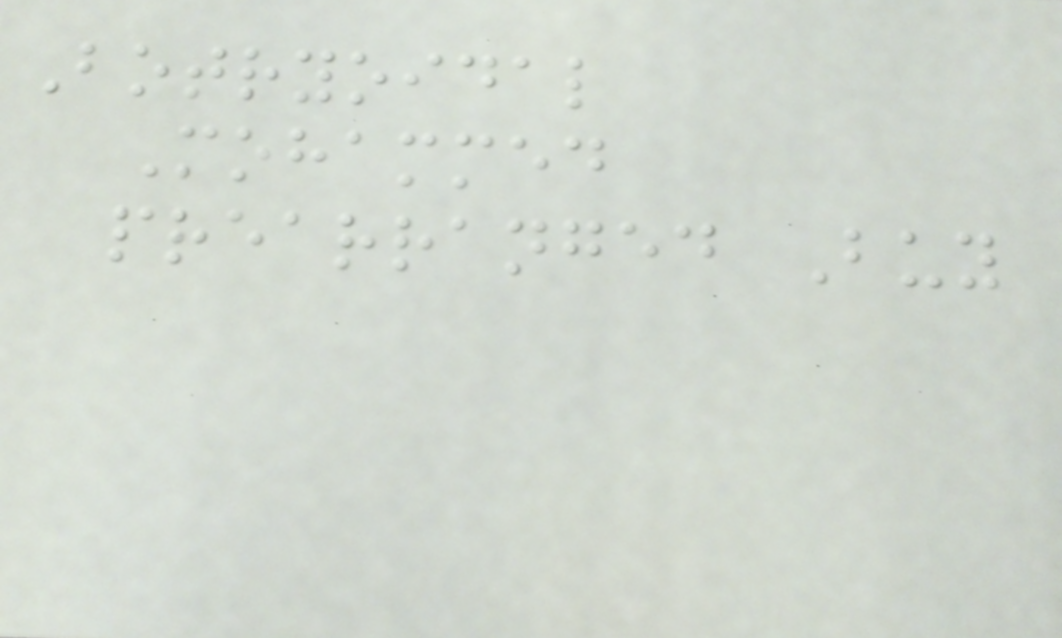Botryoidal
Mohammed
prearranged Buy
